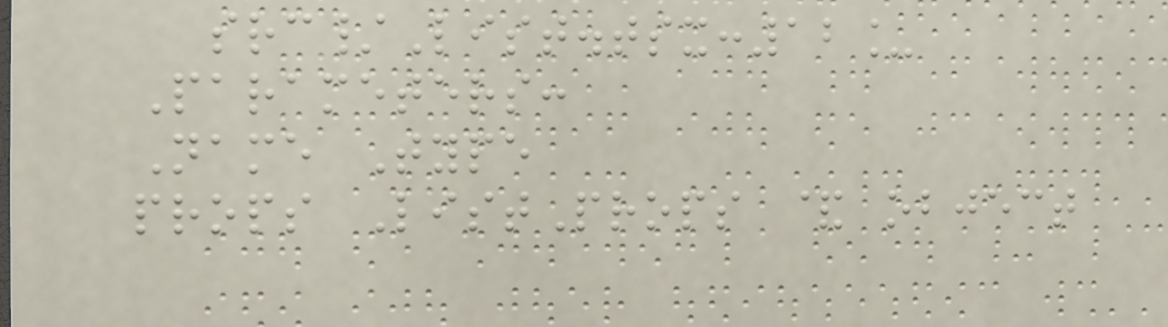src/List.tsx:12_
Parameters:
Name Type
props ListProps & object
